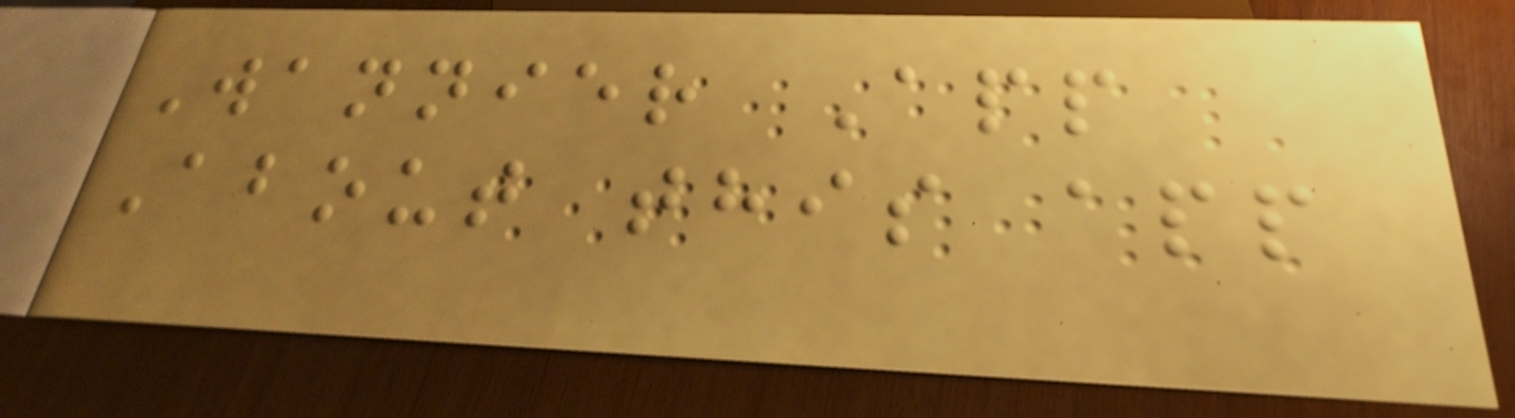Wannier App
About this app
